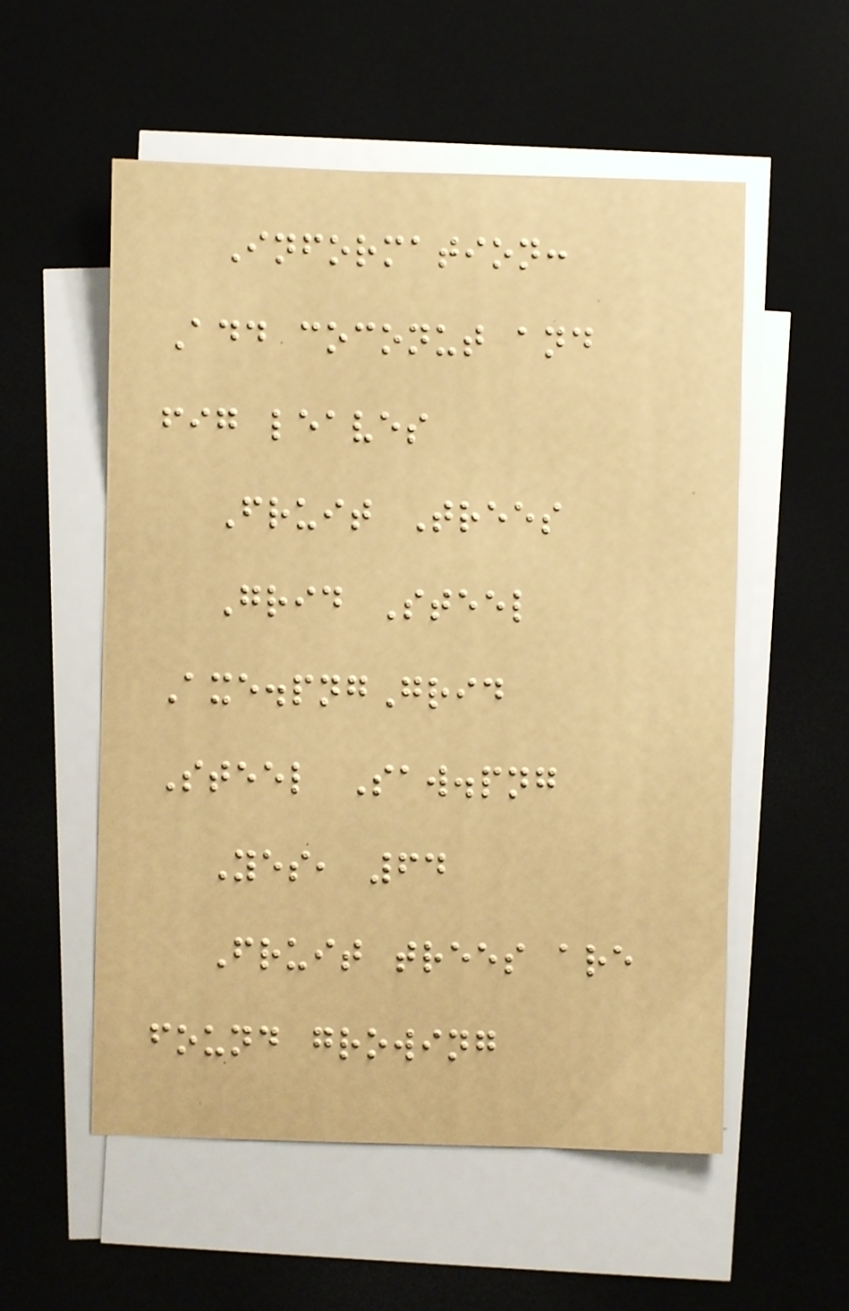Information:
Add coconut and
fig leaves
Fruit Trees
Grid Steel
Axe.pngGrid
Steel Saw.png
Yes, 64
Fruit trees are
found growing
